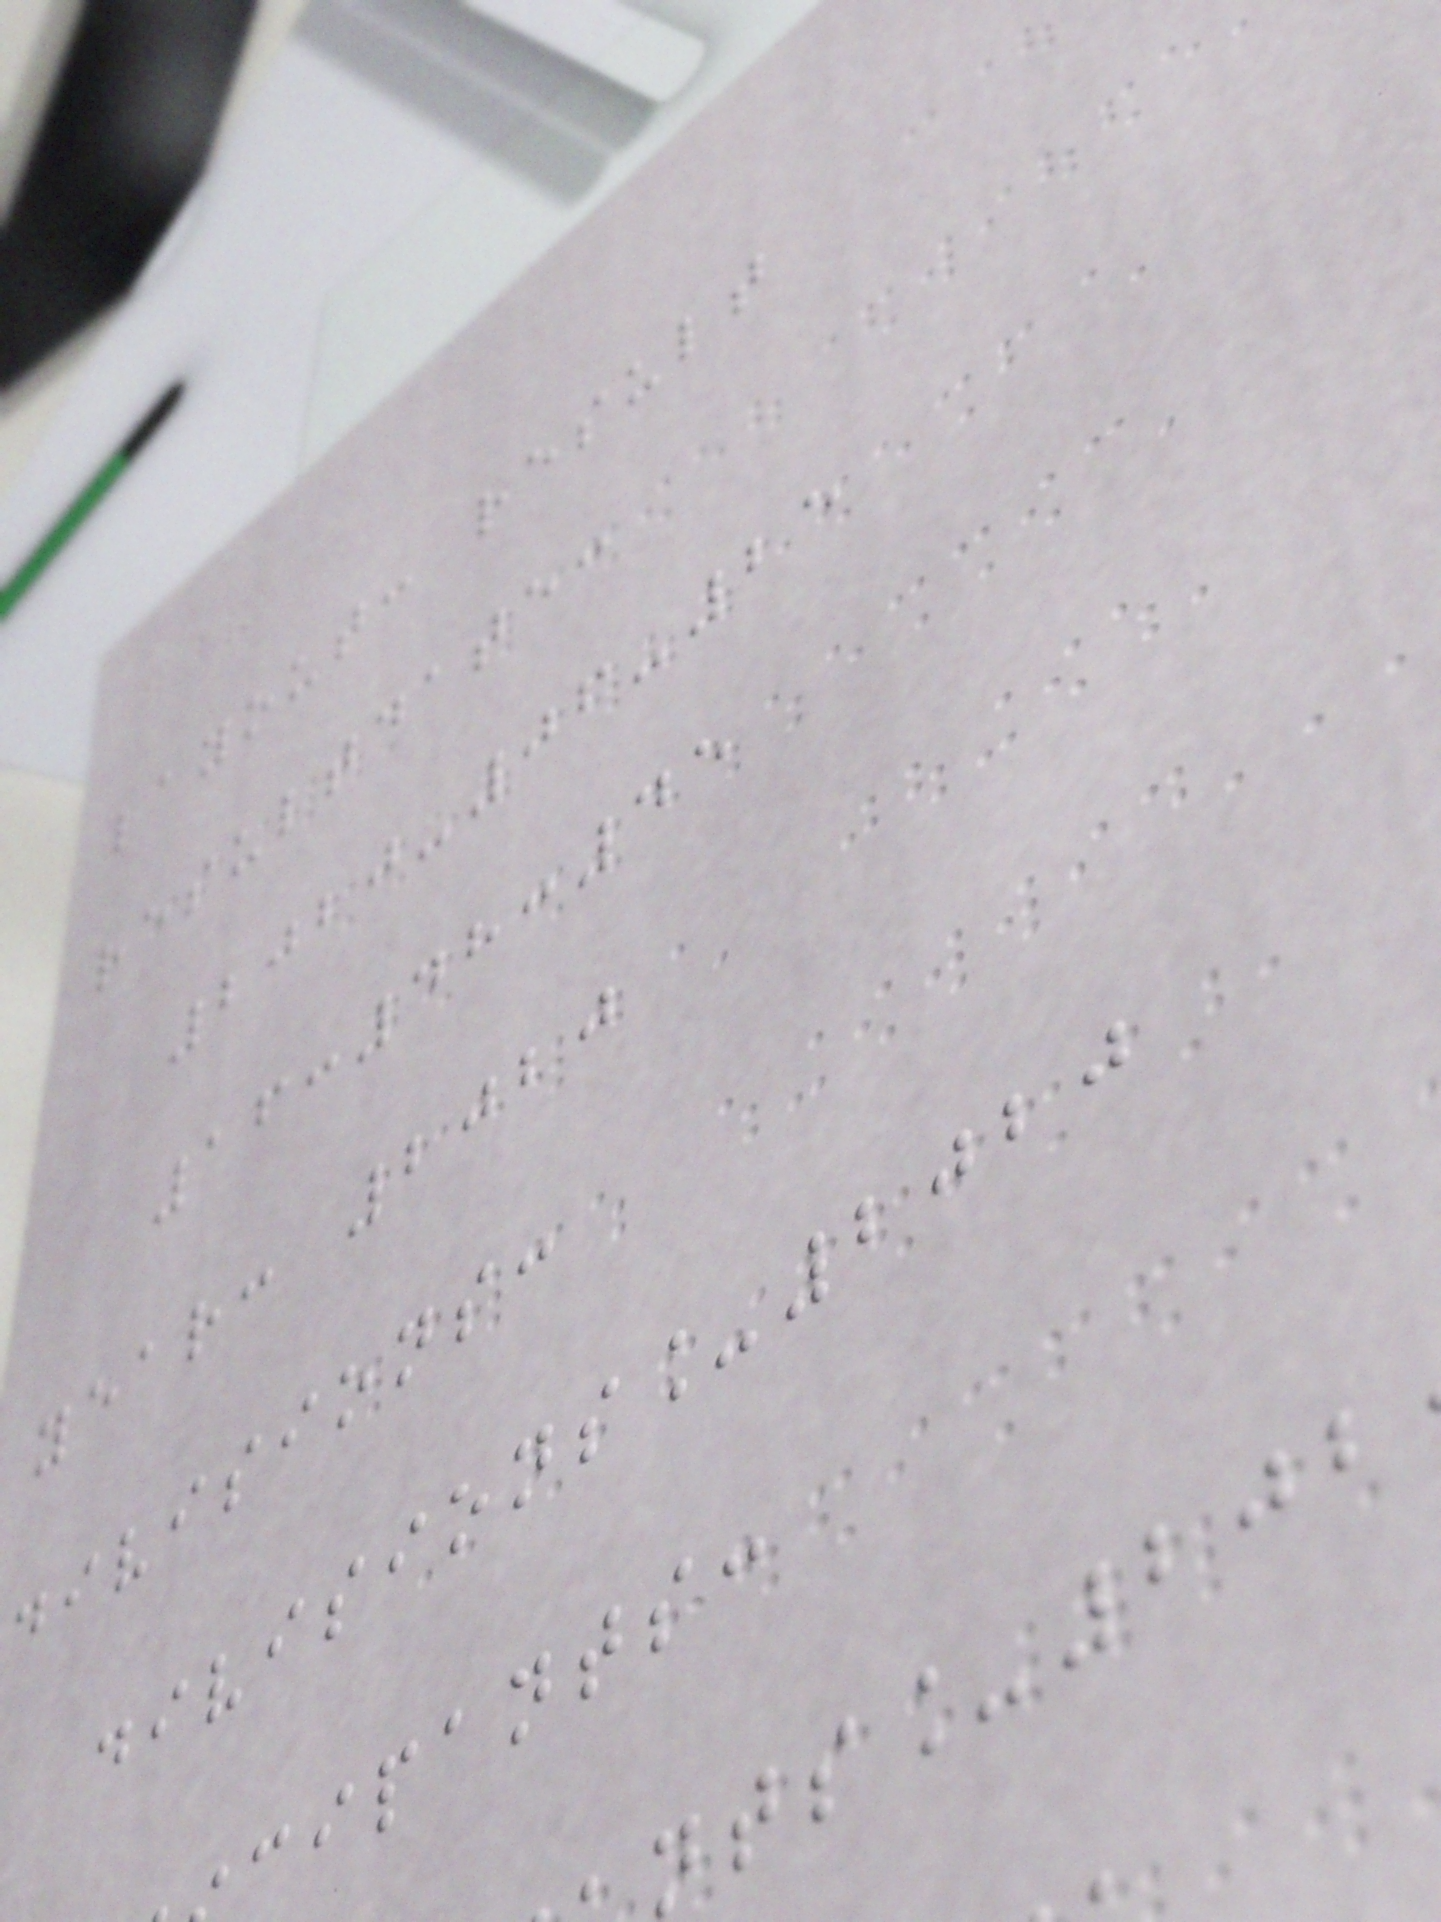layout: result
resultdate:
2020-06-25
16:48:45
year: 2020
divisions:
divisions_2020
cipants:
